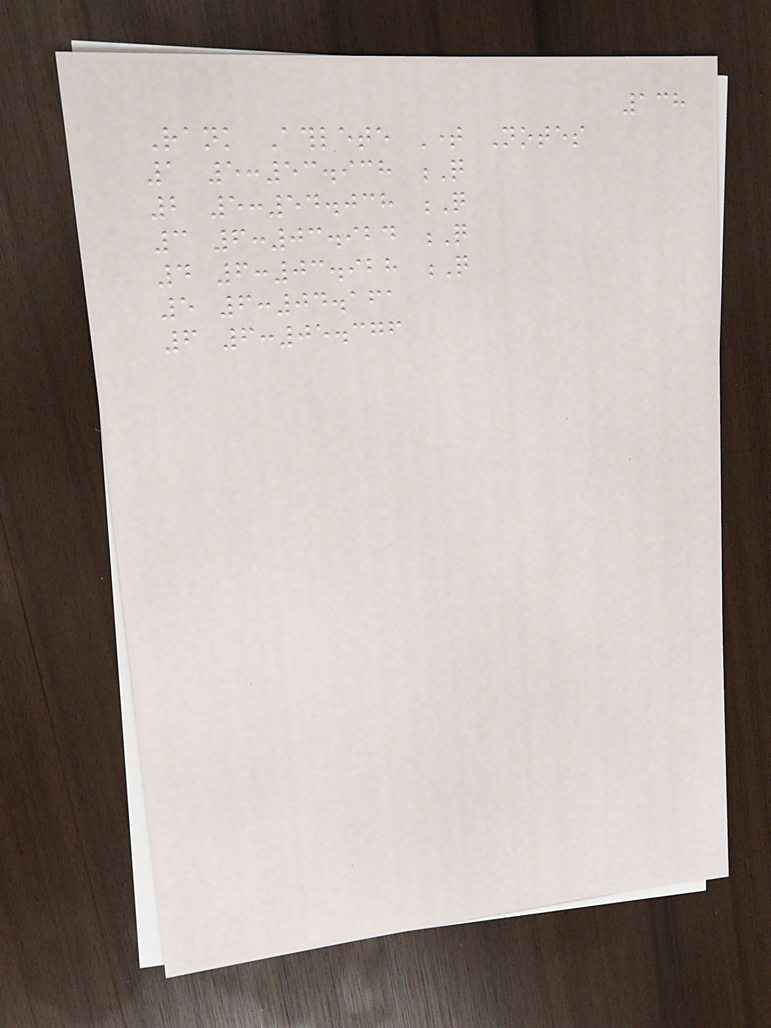138
Rank Athlete Time Notes
1 5:53.938 Q
2 5:54.038 Q
3 6:03.924 Q
4 6:03.928 Q
5 6:04.161
6 6:05.376
